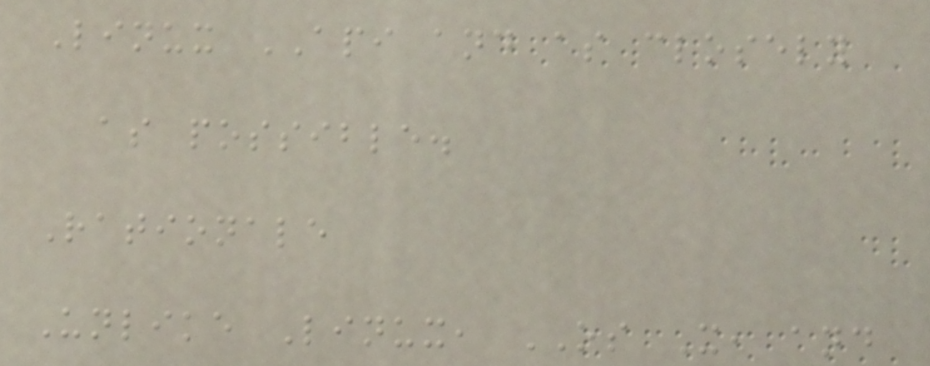Linux API and as closely
as possible.
Rationale
Unlike Linux, OS X, and
